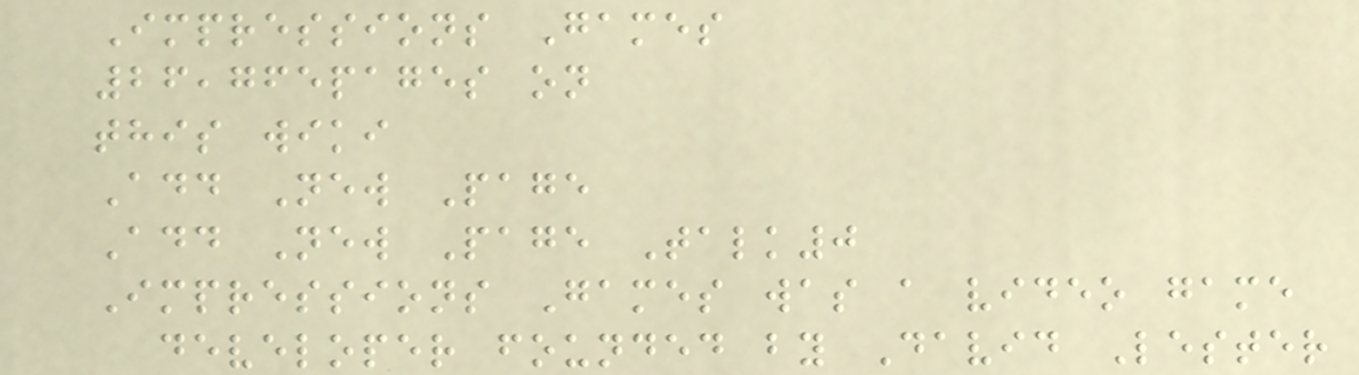Impressions Games
26,765pages on
this wiki
Add New Page
Add New Page Talk0
Impressions Games was a video game
developer founded by David Lester
